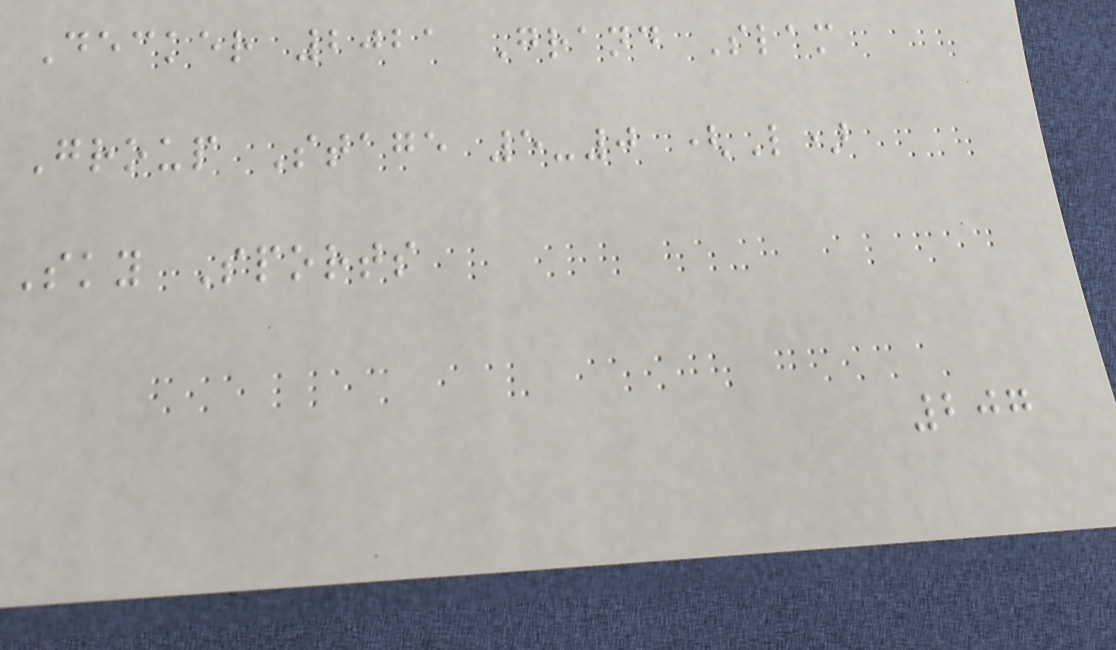Decker 2021 Grand Slam
Group Stage 5-0 (L)
Sky Sports
207
